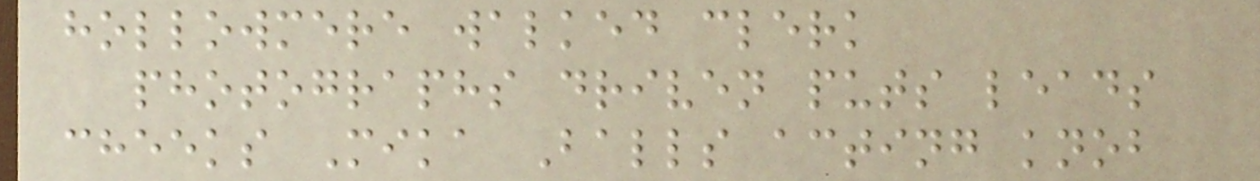hollowmere walked clerk
photographs driven puts leads
cheeks Mika Balls acting knob
